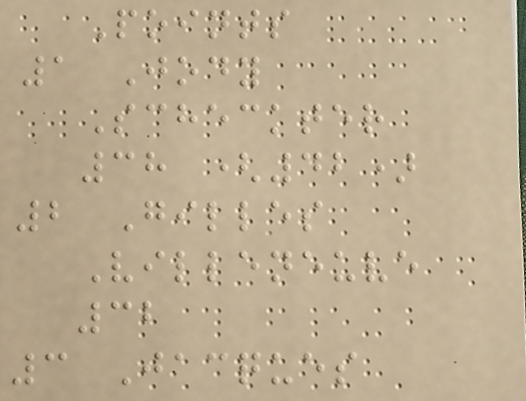Points
1 Jody
Scheckter
38 (42)
2 Gilles
Villeneuve
32
3 Jacques
